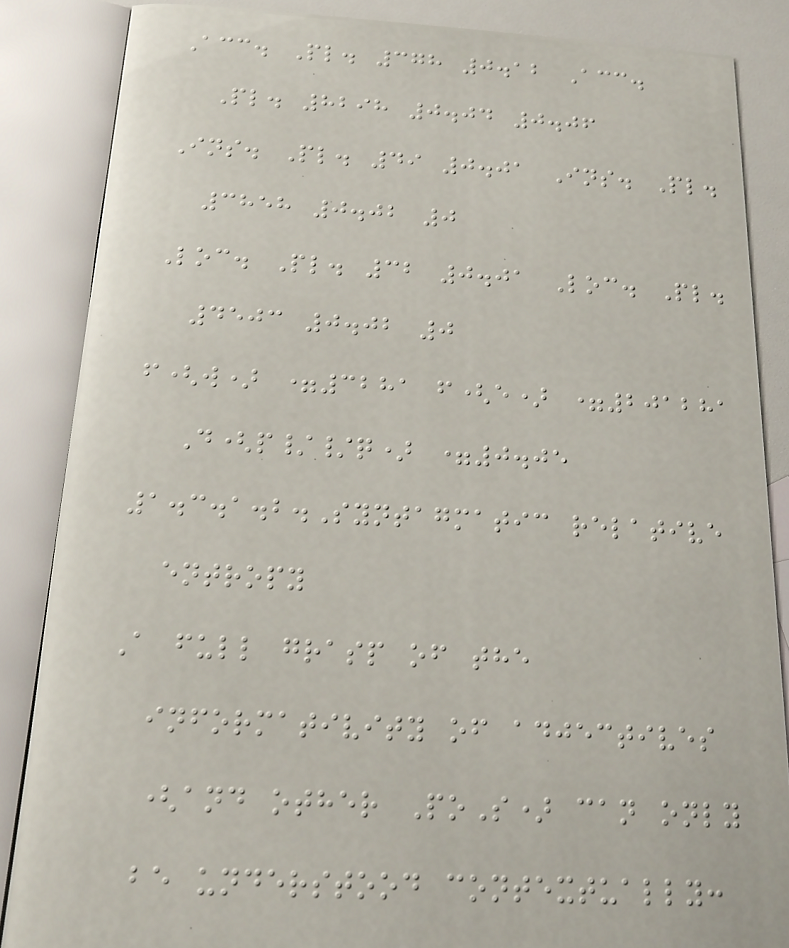Acc. Pl. 378 0.12 Acc.
Pl. 8298 0.04 0.06
Ins. Pl. 49 0.01 Ins. Pl.
3858 0.02 0
Loc. Pl. 32 0.01 Loc. Pl.
4503 0.02 0
f(w) =3281 f(e) =201281
D(p//q) =0.05
1.3.1.2.Syntagmatic relative
entropy
A full grasp of the
informativity of adjectives
(and other PoS) can only
be understood contextually:
